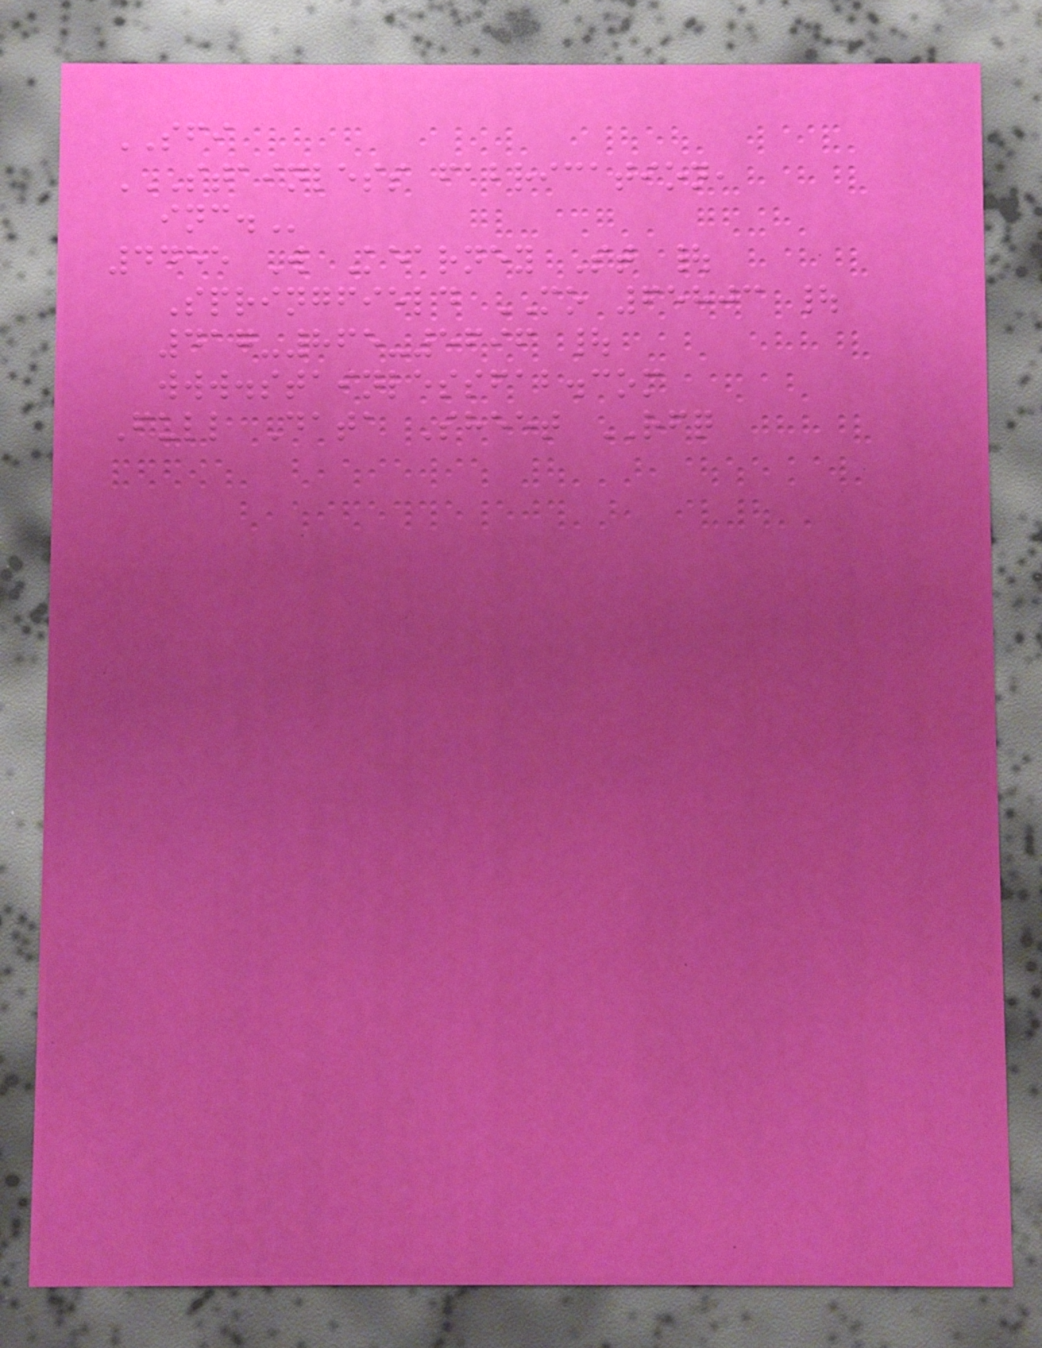SFI
STAINLESS FABRICATION,
INC.
4455 W Kearney St |
Springfield MO 65803 |
417-865-5696 |
www.stainlessfab.com
Full Data Sheet RFQ
